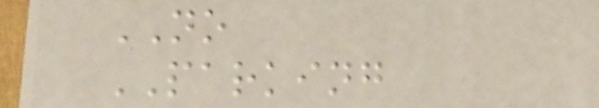NO
PARKING
